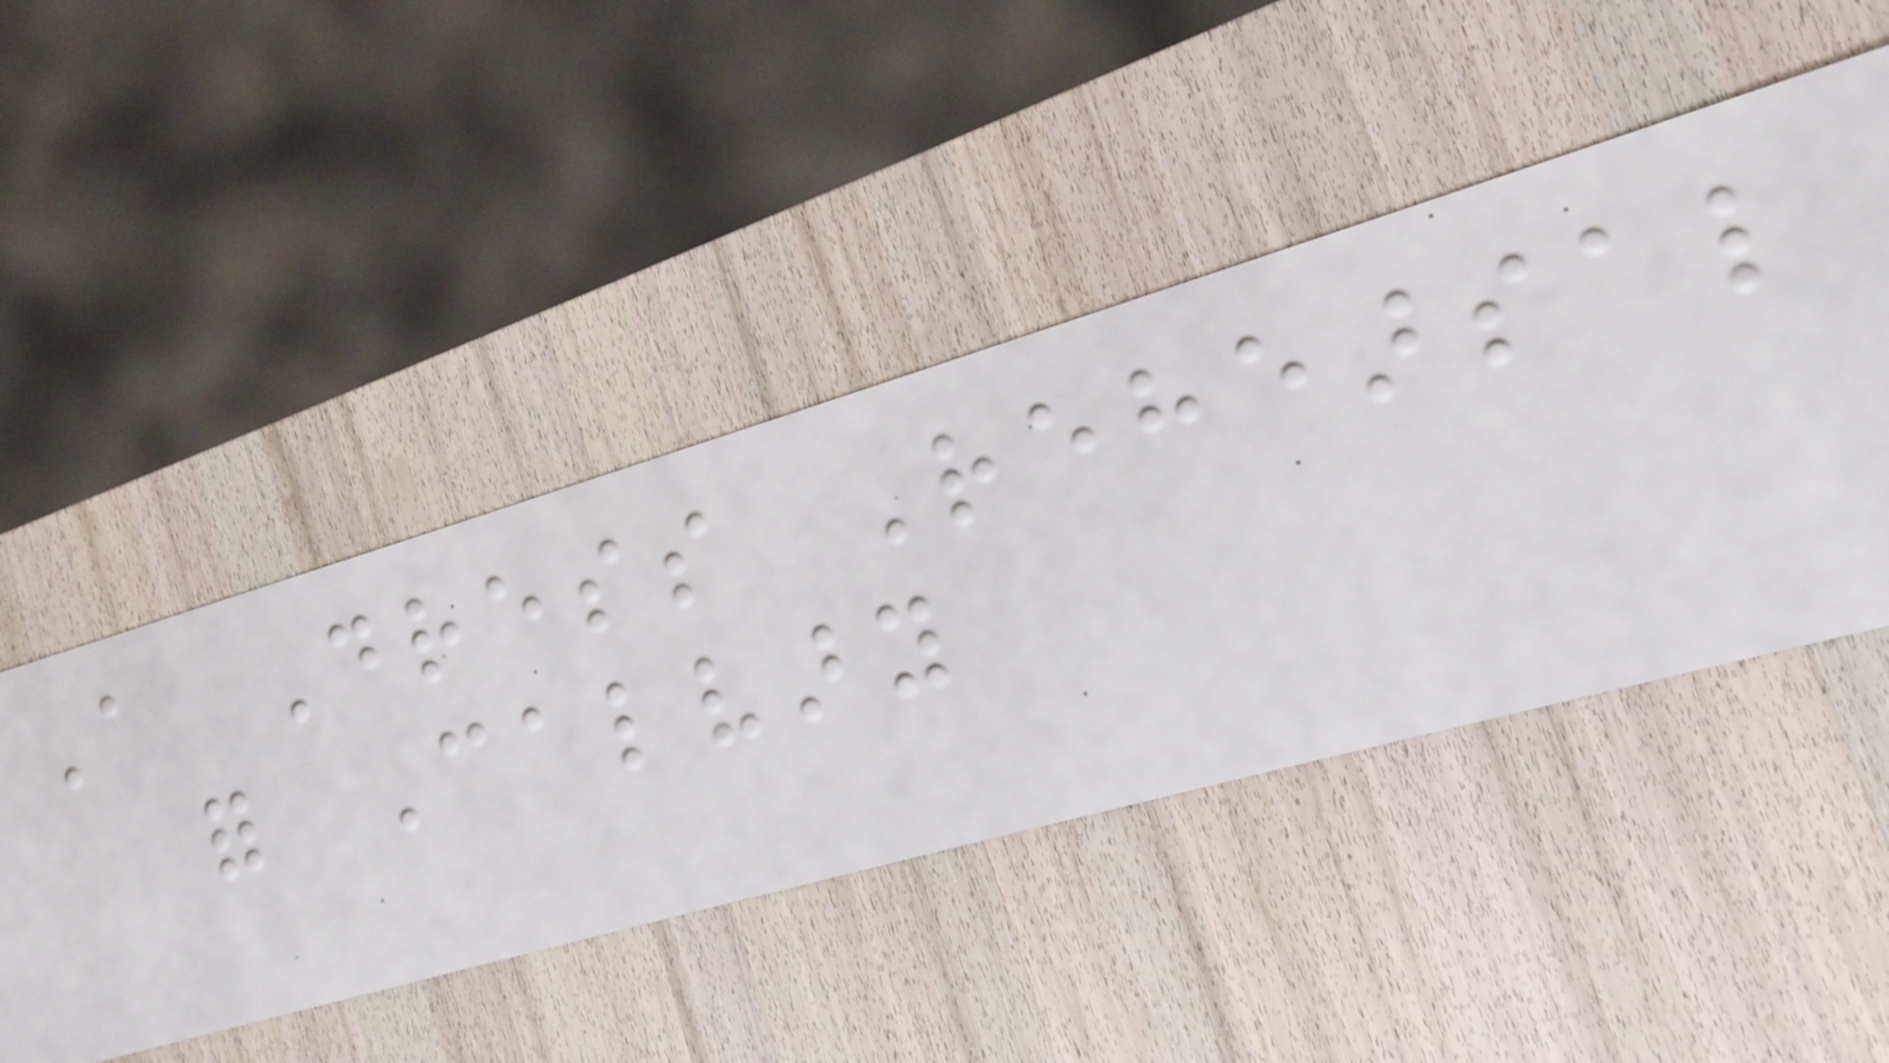A Dress Rehearsal
for Calvary
